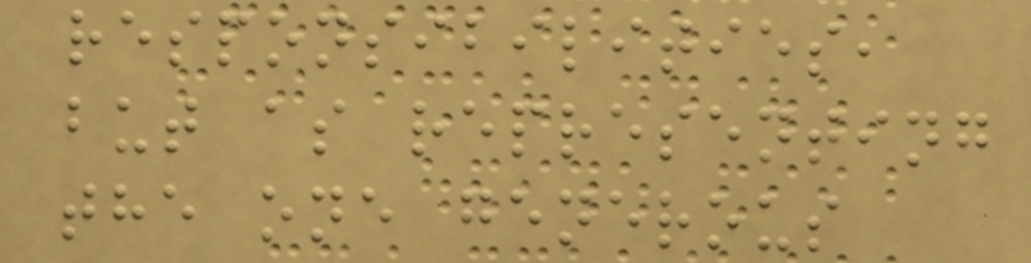responsibilities,
but as representing
the one generous
